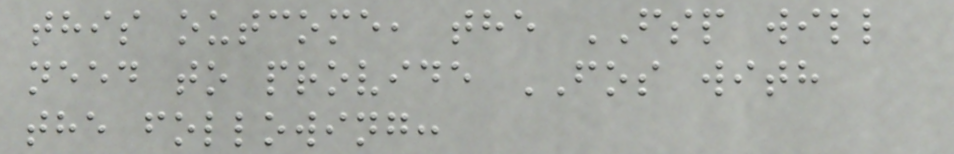this outcome, the FSP will
need to provide FOS with
the following:
